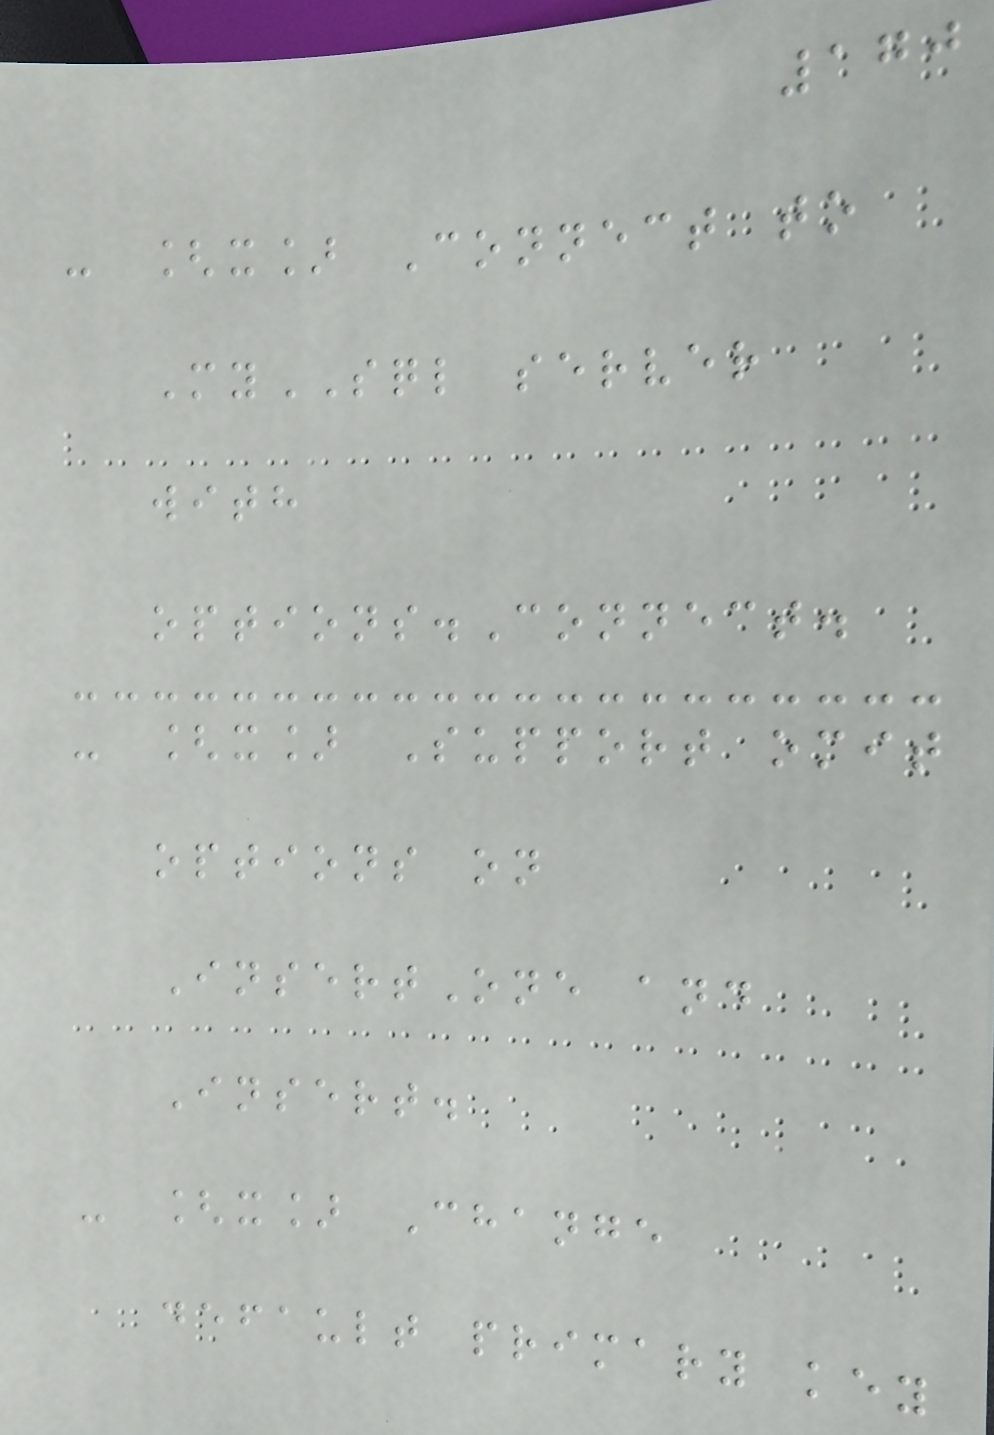170
- [x] Connect to
MySQL server
with
options.Connect.
- [x] Support omit
options on
InsertOne and
Insert.
- [x] Change
default primary key
